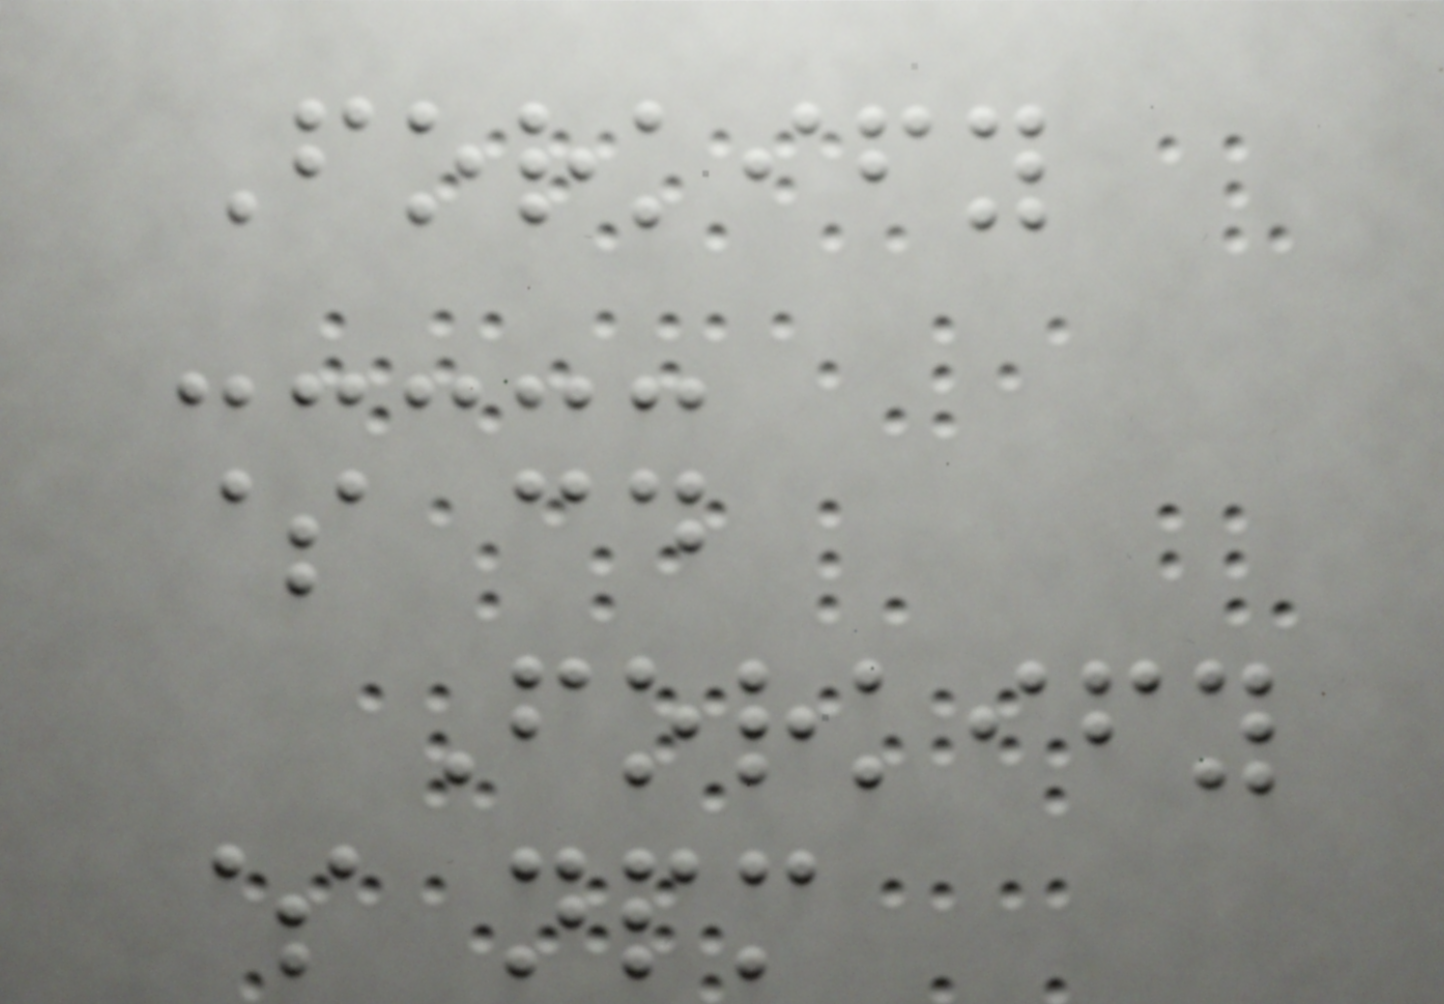Forkify
$ cd
Forkify
$ npm
